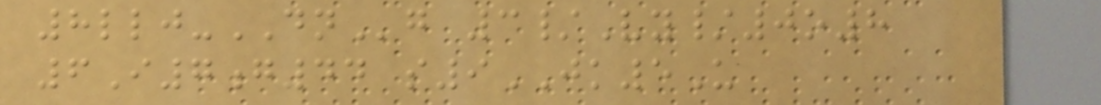8llj-DNg 3/Vy/0o8
6I7g44 s9JK5U
